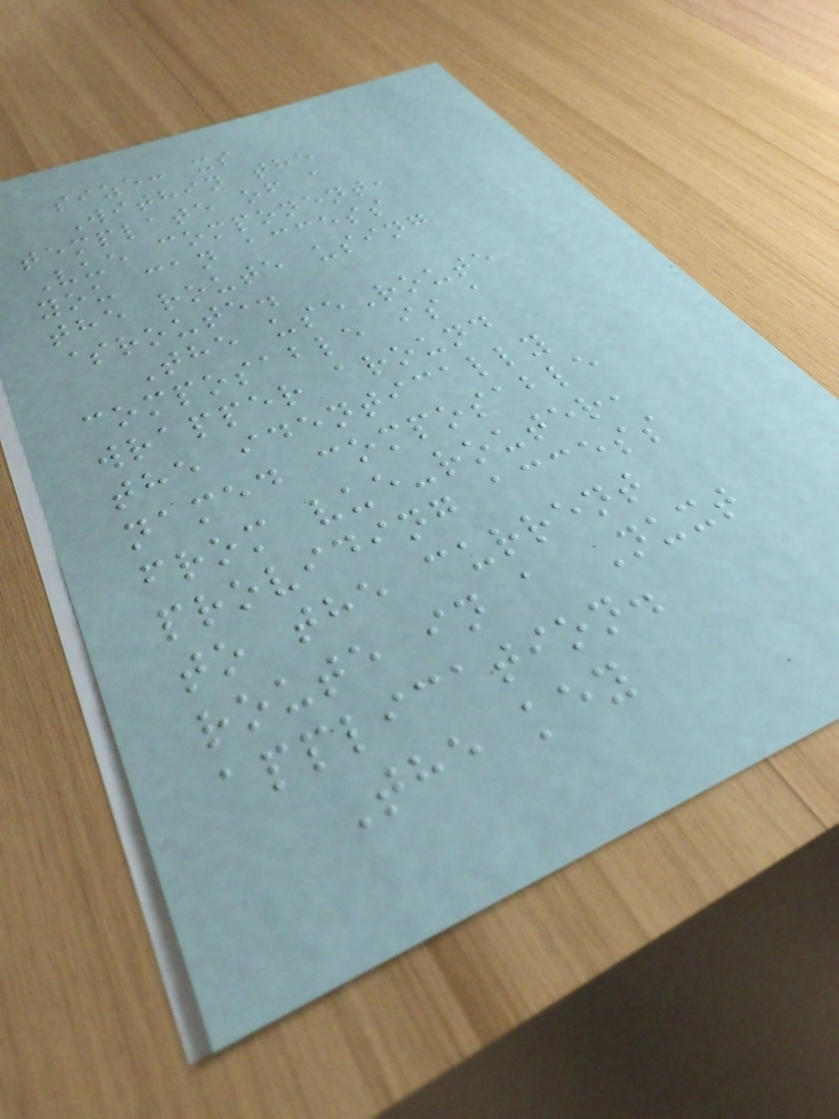size: xs
Within the
template of a
Vue component,
you can access
the route using
$route.
The useRoute
composable is a
wrapper around
the identically
named composable
from vue-router,
providing access
to the current
route in a Nuxt
application.
The key
